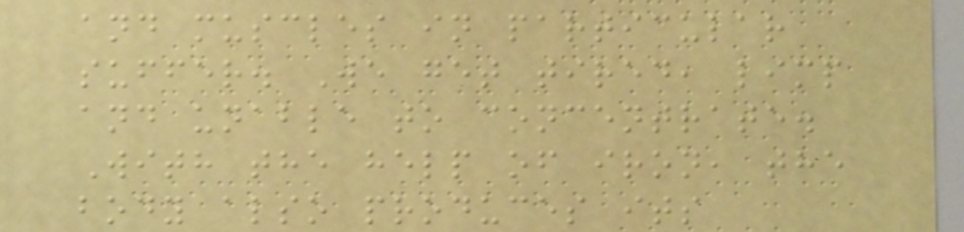and muscles in particular
suffer. We get tired, limp
and unable to concentrate.
With the help of iron, the
body also produces its
